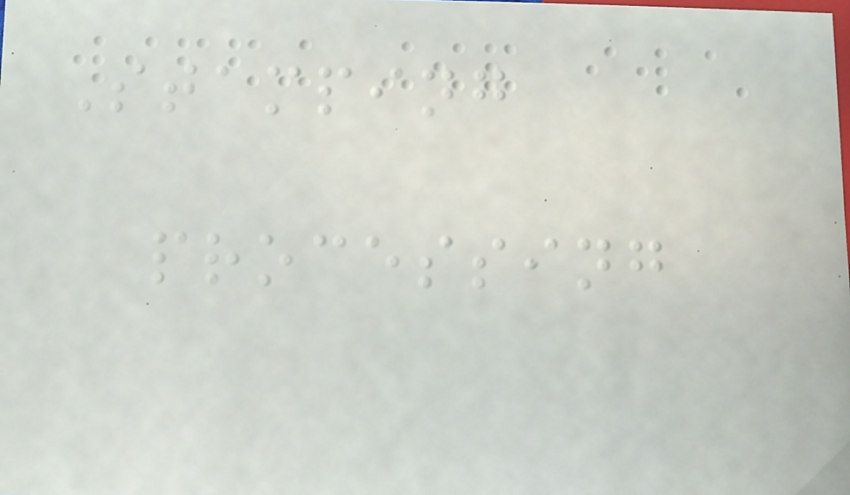Stamping
processing
